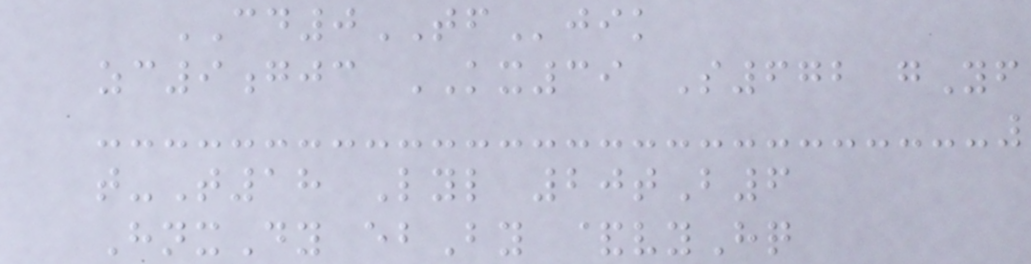CD0TFjik
zc9gjc KX39 S672 gYf
t-T18 Lyl 20tB6
HnxDy ebBy &vyHq
